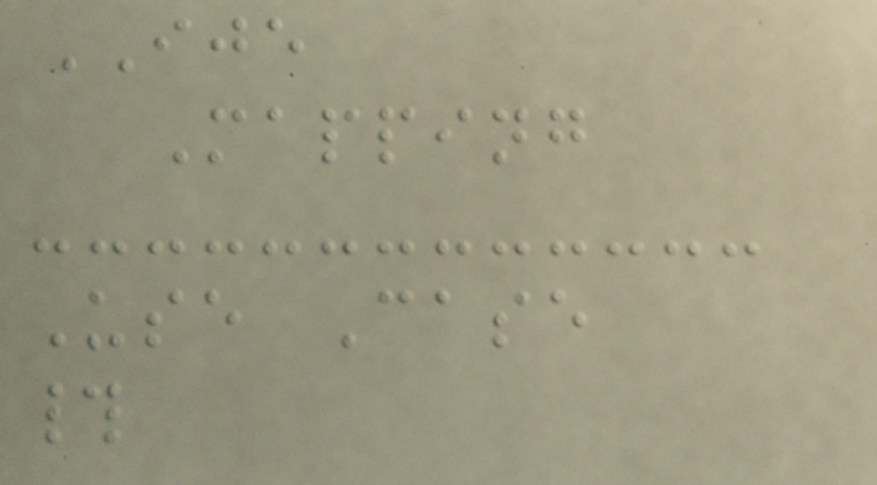IJE
Mapping
Use Case
#
